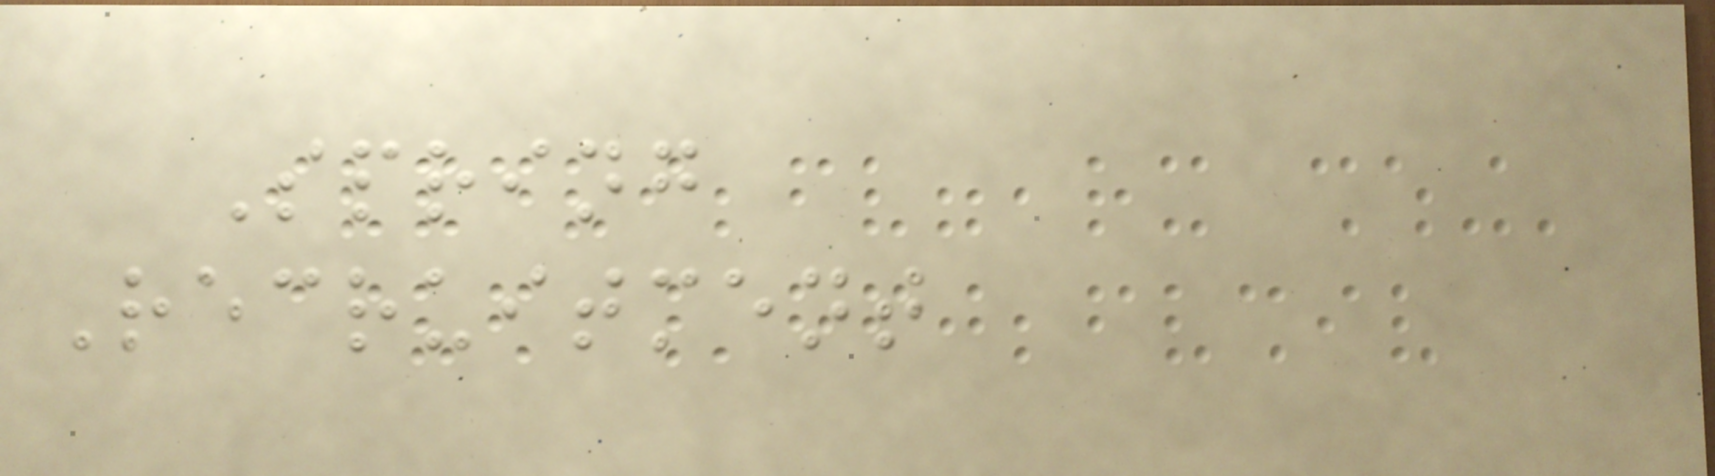Spring
Recruitment
